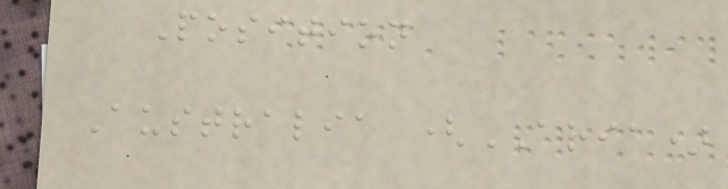Position
Australia (ARIA)
